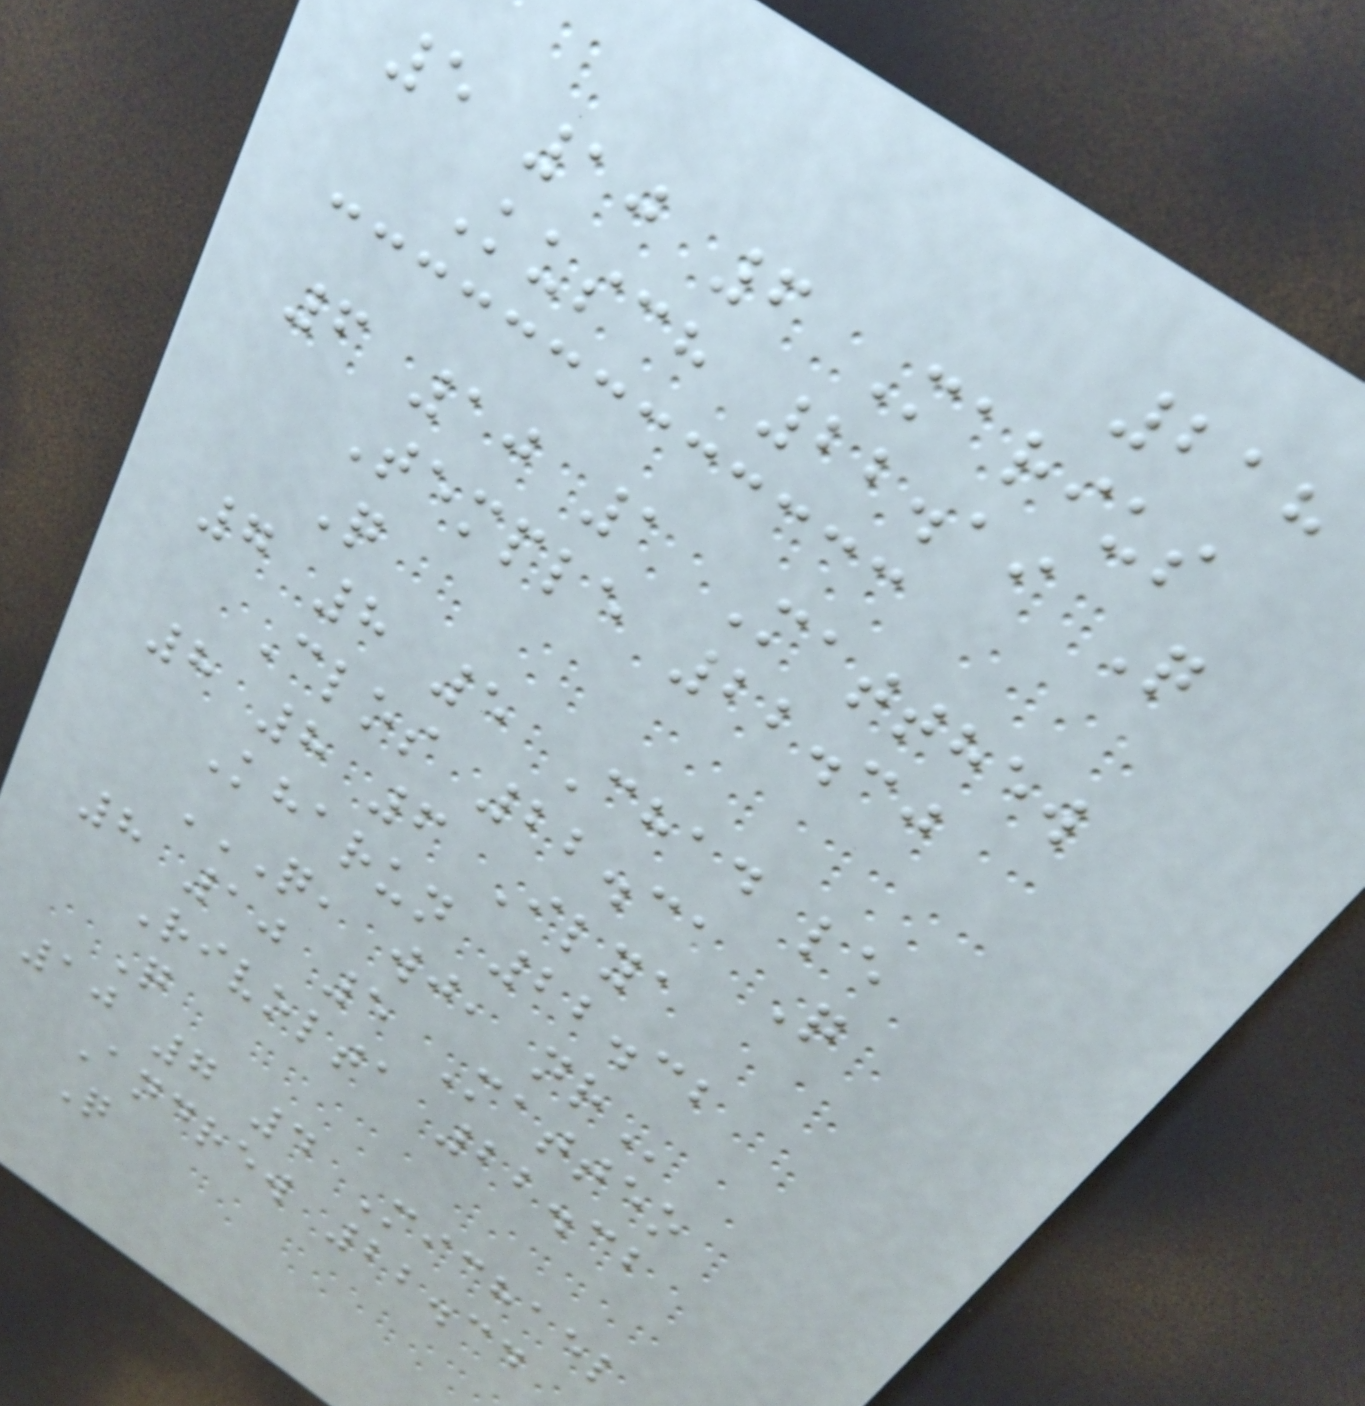218
5 10 6 Marius
Kusch 22.19 Q
6 10 1 Matthew
Temple 22.30
Q
7 8 5 Chad le
Clos 22.31 Q
8 8 6 Ilya
Kharun 22.32
Q, WJ, NR
8 10 5 Matteo
Rivolta 22.32
Q
10 7 4 Michael
Andrew 22.34
Q
